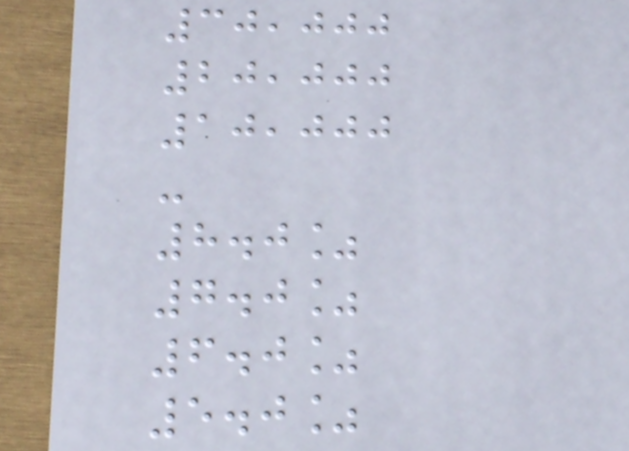30,000
20,000
10,000
-
8.0%
7.0%
6.0%
5.0%
